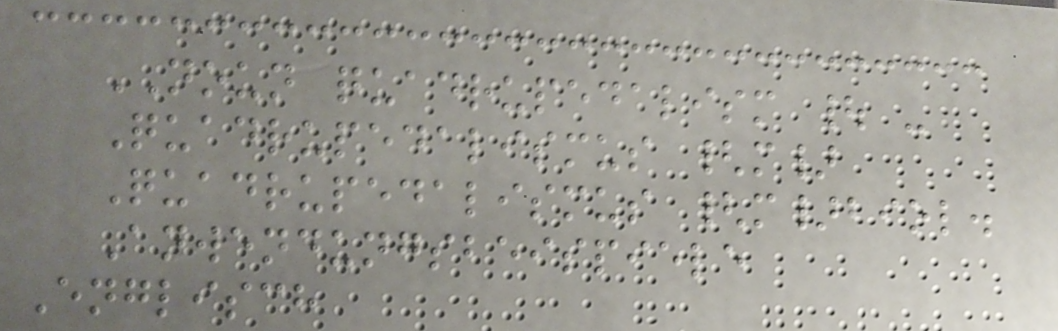NOUN quadrupedalism | -
Quadrupedalismus {m}
Quadrupedalismus {m}biol.
Anwendungsbeispiele
Englisch
